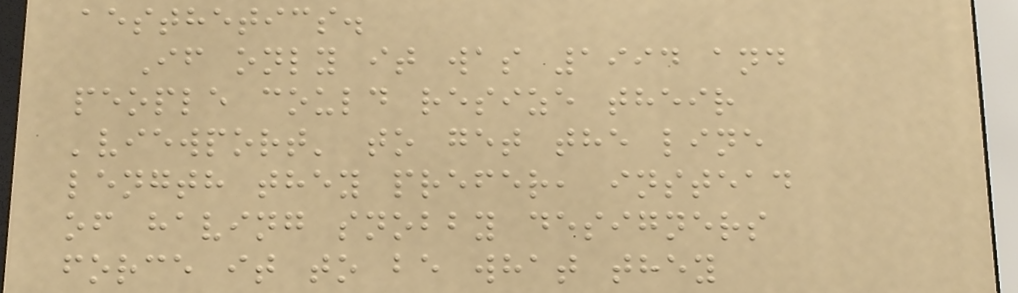aesthetics.
If only it was 1994 and
people could resize their
'viewport' to get the line
length they prefer, instead
of having snobby designers
force it to be what they
